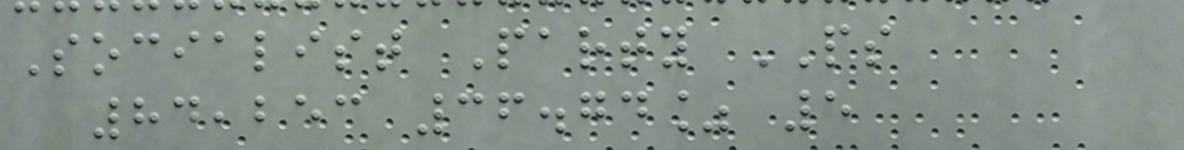Socialist Party PS
84,253 36.74% 5
